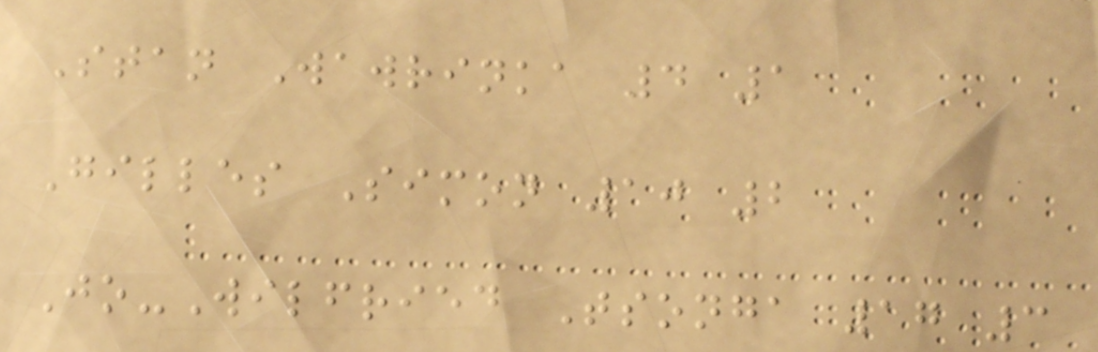Stan Wawrinka 4 1
Gilles Simon 10 2
Jo-Wilfried Tsonga 17 3
